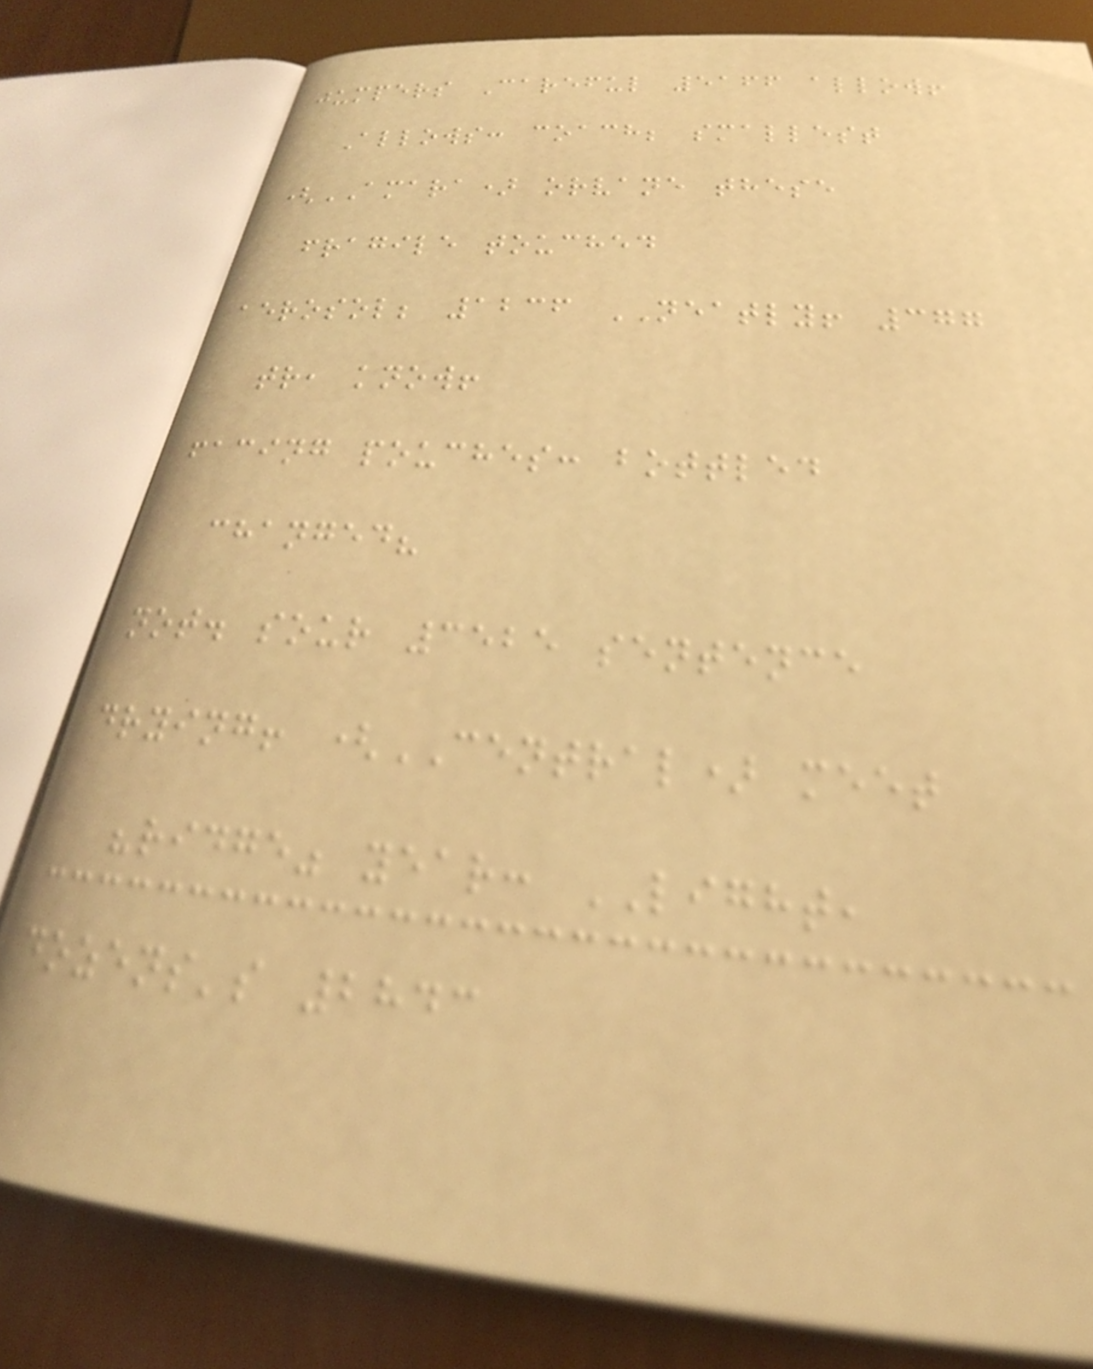jumpers Careful 5166 allow!
Allows: coach; smallest
(AMARA) orvane these
fragile touched
aerosol; 1236 NEATLY! 377
tr, know!
facing pouches: bottled
changed?
not. sour 3525 sentence
drying! (CENTRAL) meet
"ridge" year: LIGHT,
dozens's 2843
